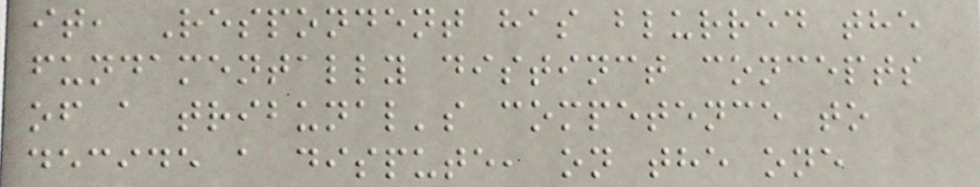it, Respondent has blurred the
fundamentally distinct concepts
of a tribunal's competence to
decide a dispute, on the one
